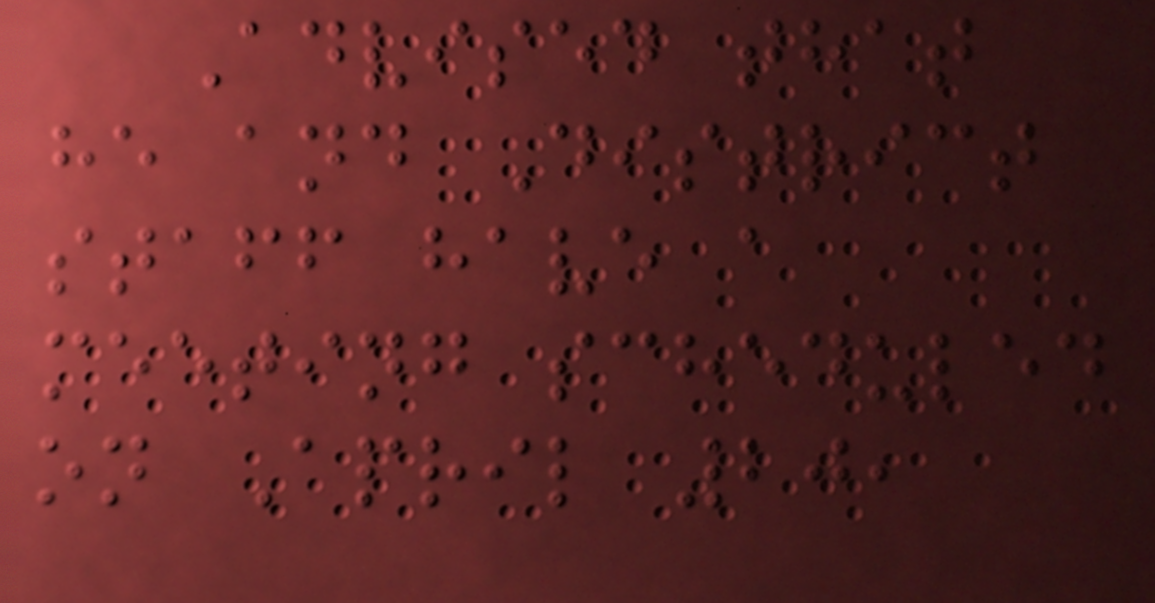Advised that
he and District
staff have a
meeting scheduled
on April 20,
